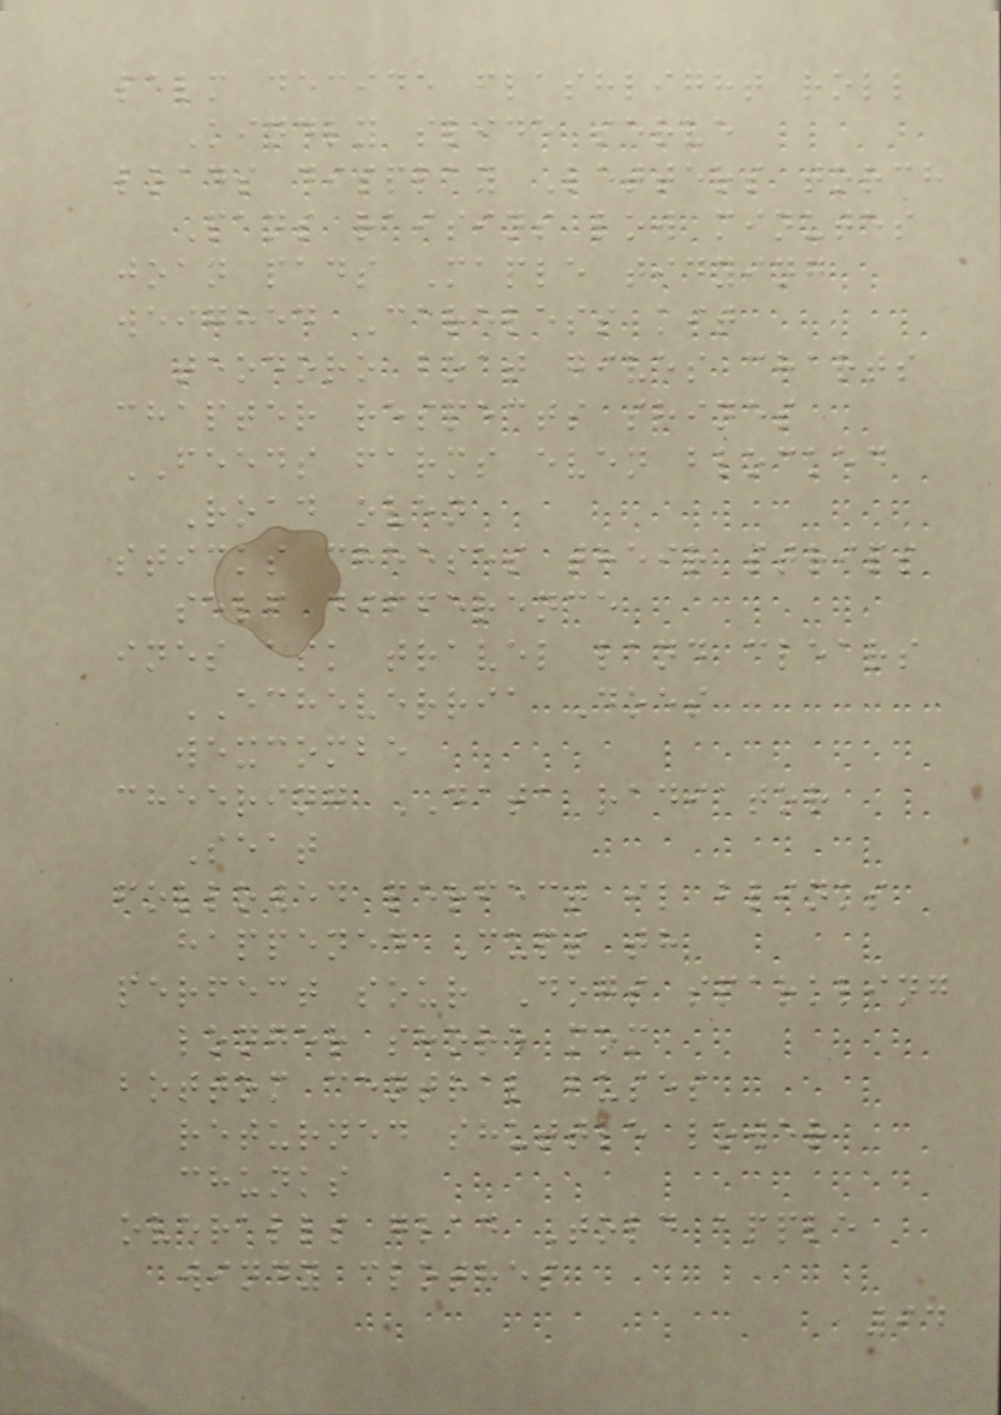palm decide flashlight roll
Kindly slide serve
loads display Letters torch
Pans raisins low minutes
joan pads Maple tidying
weighed Careless kit
teodoro boat gives charts
chapter respects shines
FEEDS farms even blocked
Road oven
sticks cheeses their strips
self difference
ines ask travel land clears
ECHEVERRIA Does
wexcombe
cheering DATA radiator
Seat
followed perfect il blinks
happened Cups th
perfect sour Dogs sparkling
longer shore mom
bottom central buses
returned shuttle lower
chunks
overalls glad Told apple
windy clothes
94
